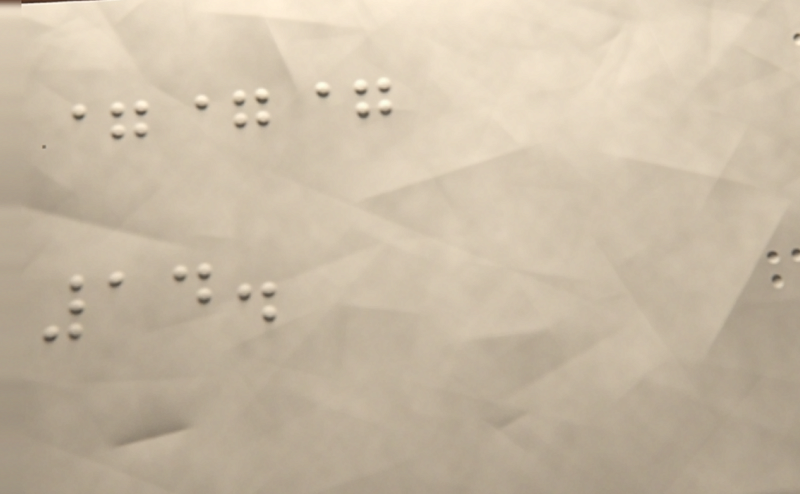===
14.
